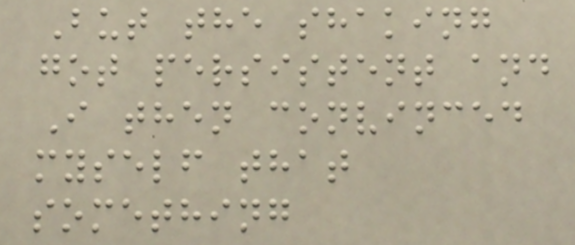But the shaking
got persistent and
I then convinced
myself that
something
